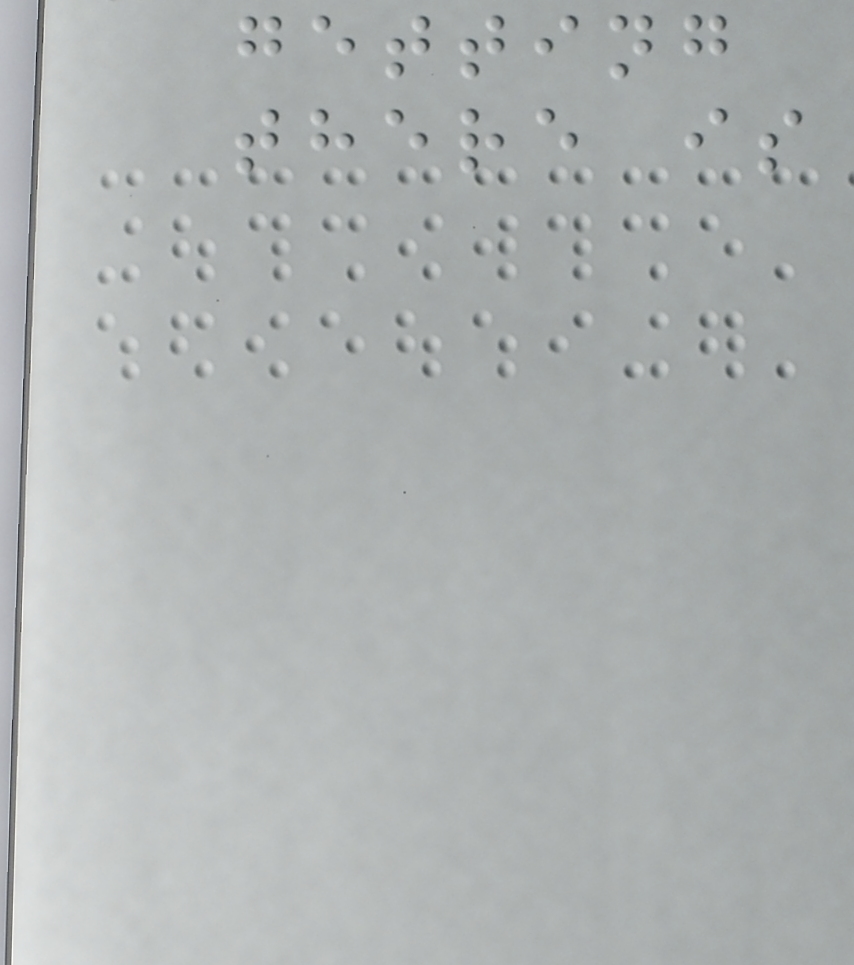getting
there is
